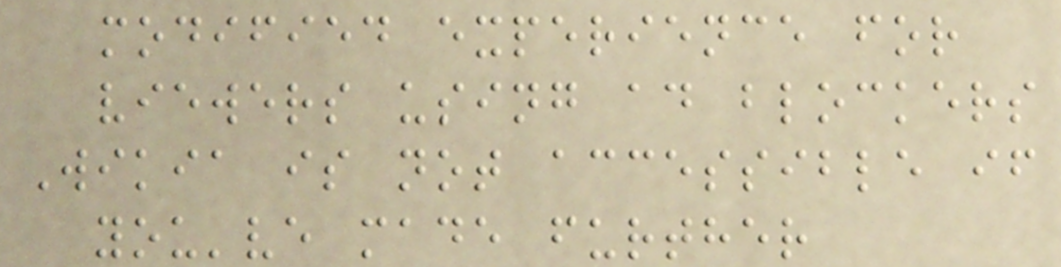modified experience for
viewers using ad blockers
Wikia is not accessible if
you've made further
